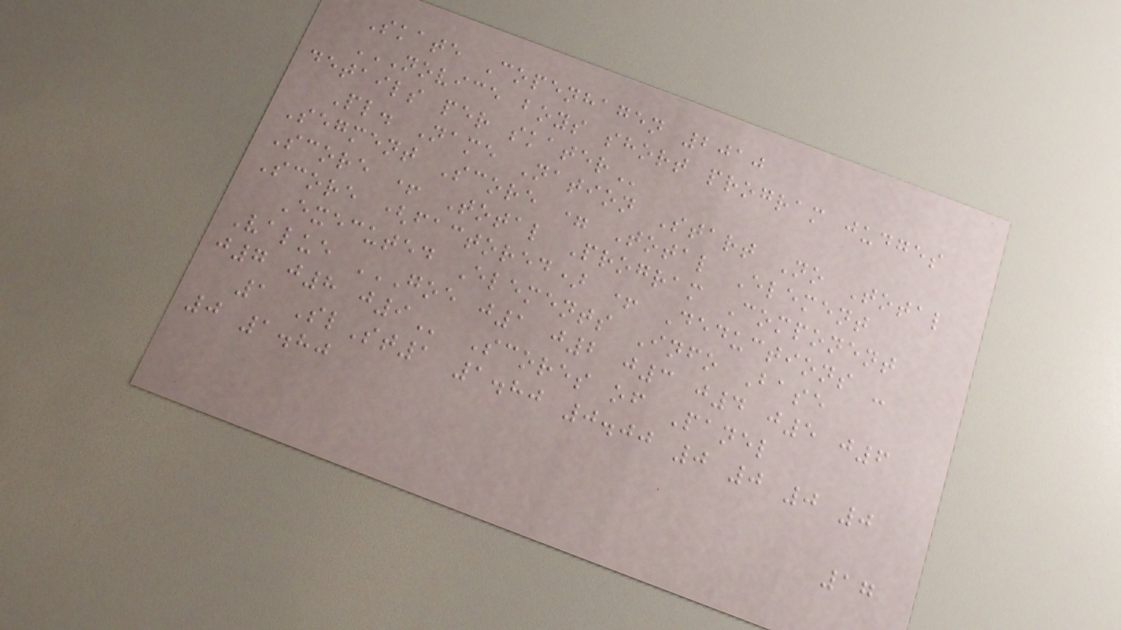Skate Copenhagen 2010
NOVICE BOYS SHORT PROGRAM JUDGES
DETAILS PER SKATER
Pl. Name Nation Start No Total
Segment Score = Total Element
Score + Total Program Component
Score (factored) + Deductions -
Executed Elements Info Base
Value GOE J1 J2 J3 J4 J5 J6
J7 J8 J9 Scores of Panel
1 SlSt1 1.80 0.00 0 0 0 0
0 1.80
17
